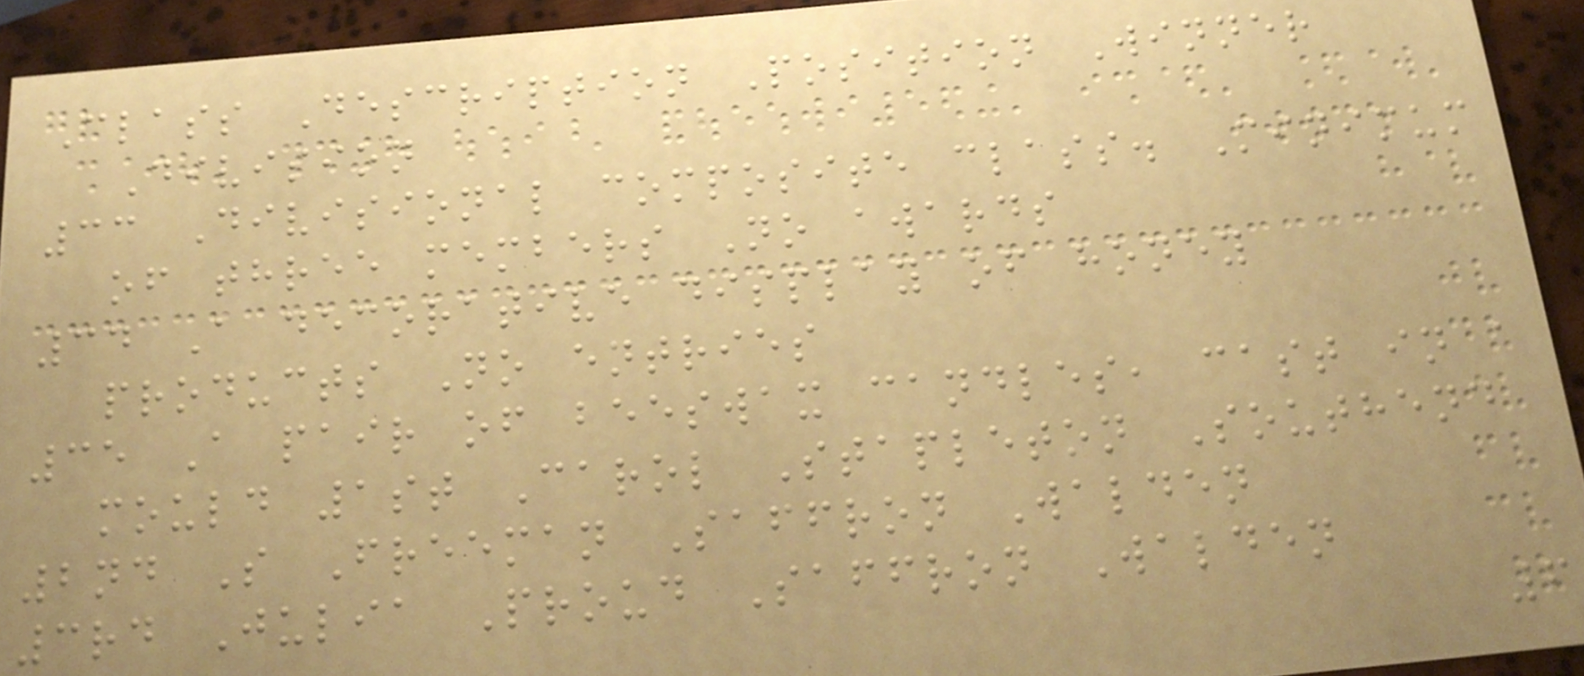Class Description Position Winner
Division
33 Divisional composite class. Minimum
of three members No awards
34 A decorative display of honey
products No entries
35 A pair of beeswax candles, cast in a
mould 1st Carol Stapleton Southend
2nd S Freeman Saffron Walden
3rd Julia Proud Saffron Walden
6
